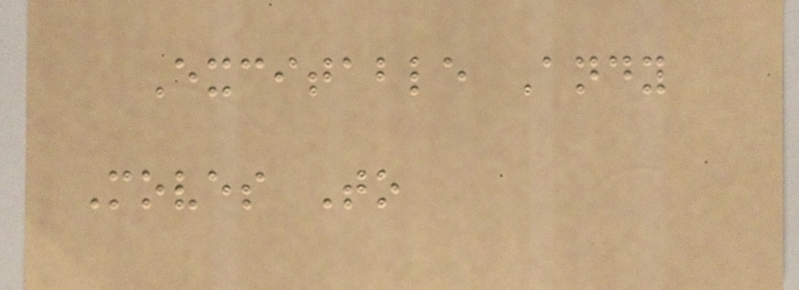Excitable Andy
Moves To
